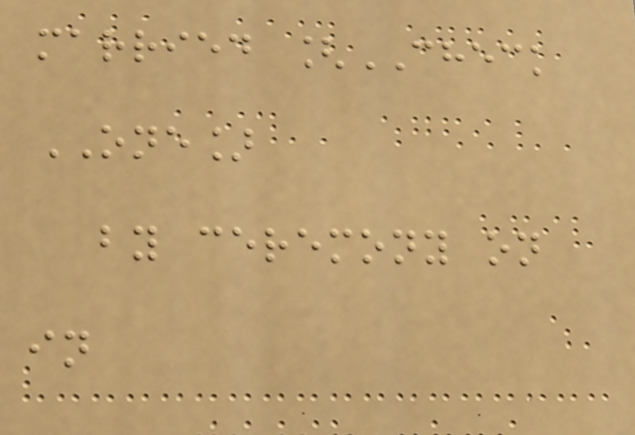married [CHECK
ONE]
by ceremony on
in
